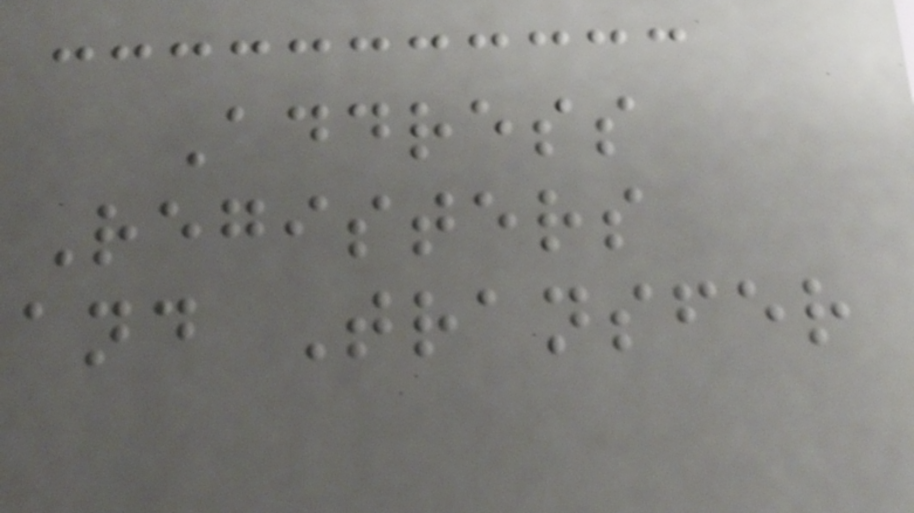Address
Registers
and Transfer
